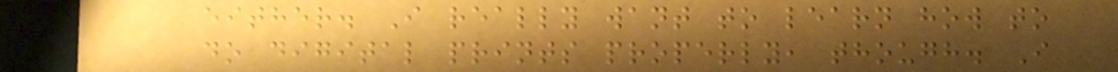either. I really want to learn how to
do digital prints properly, though. I
